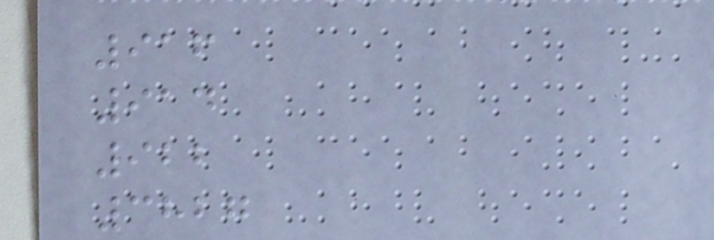916
914
922
3827
